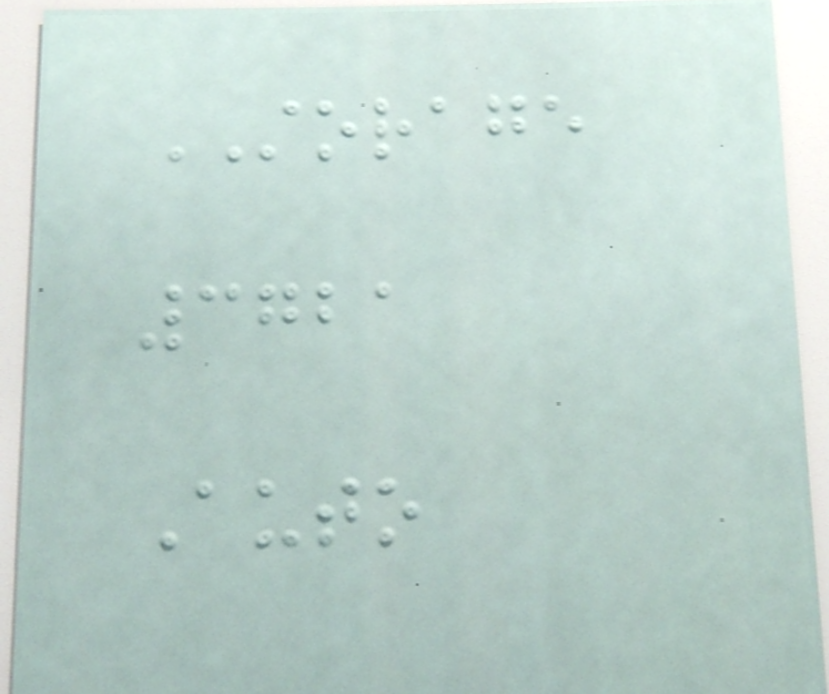STORAGE
3721
Auto
